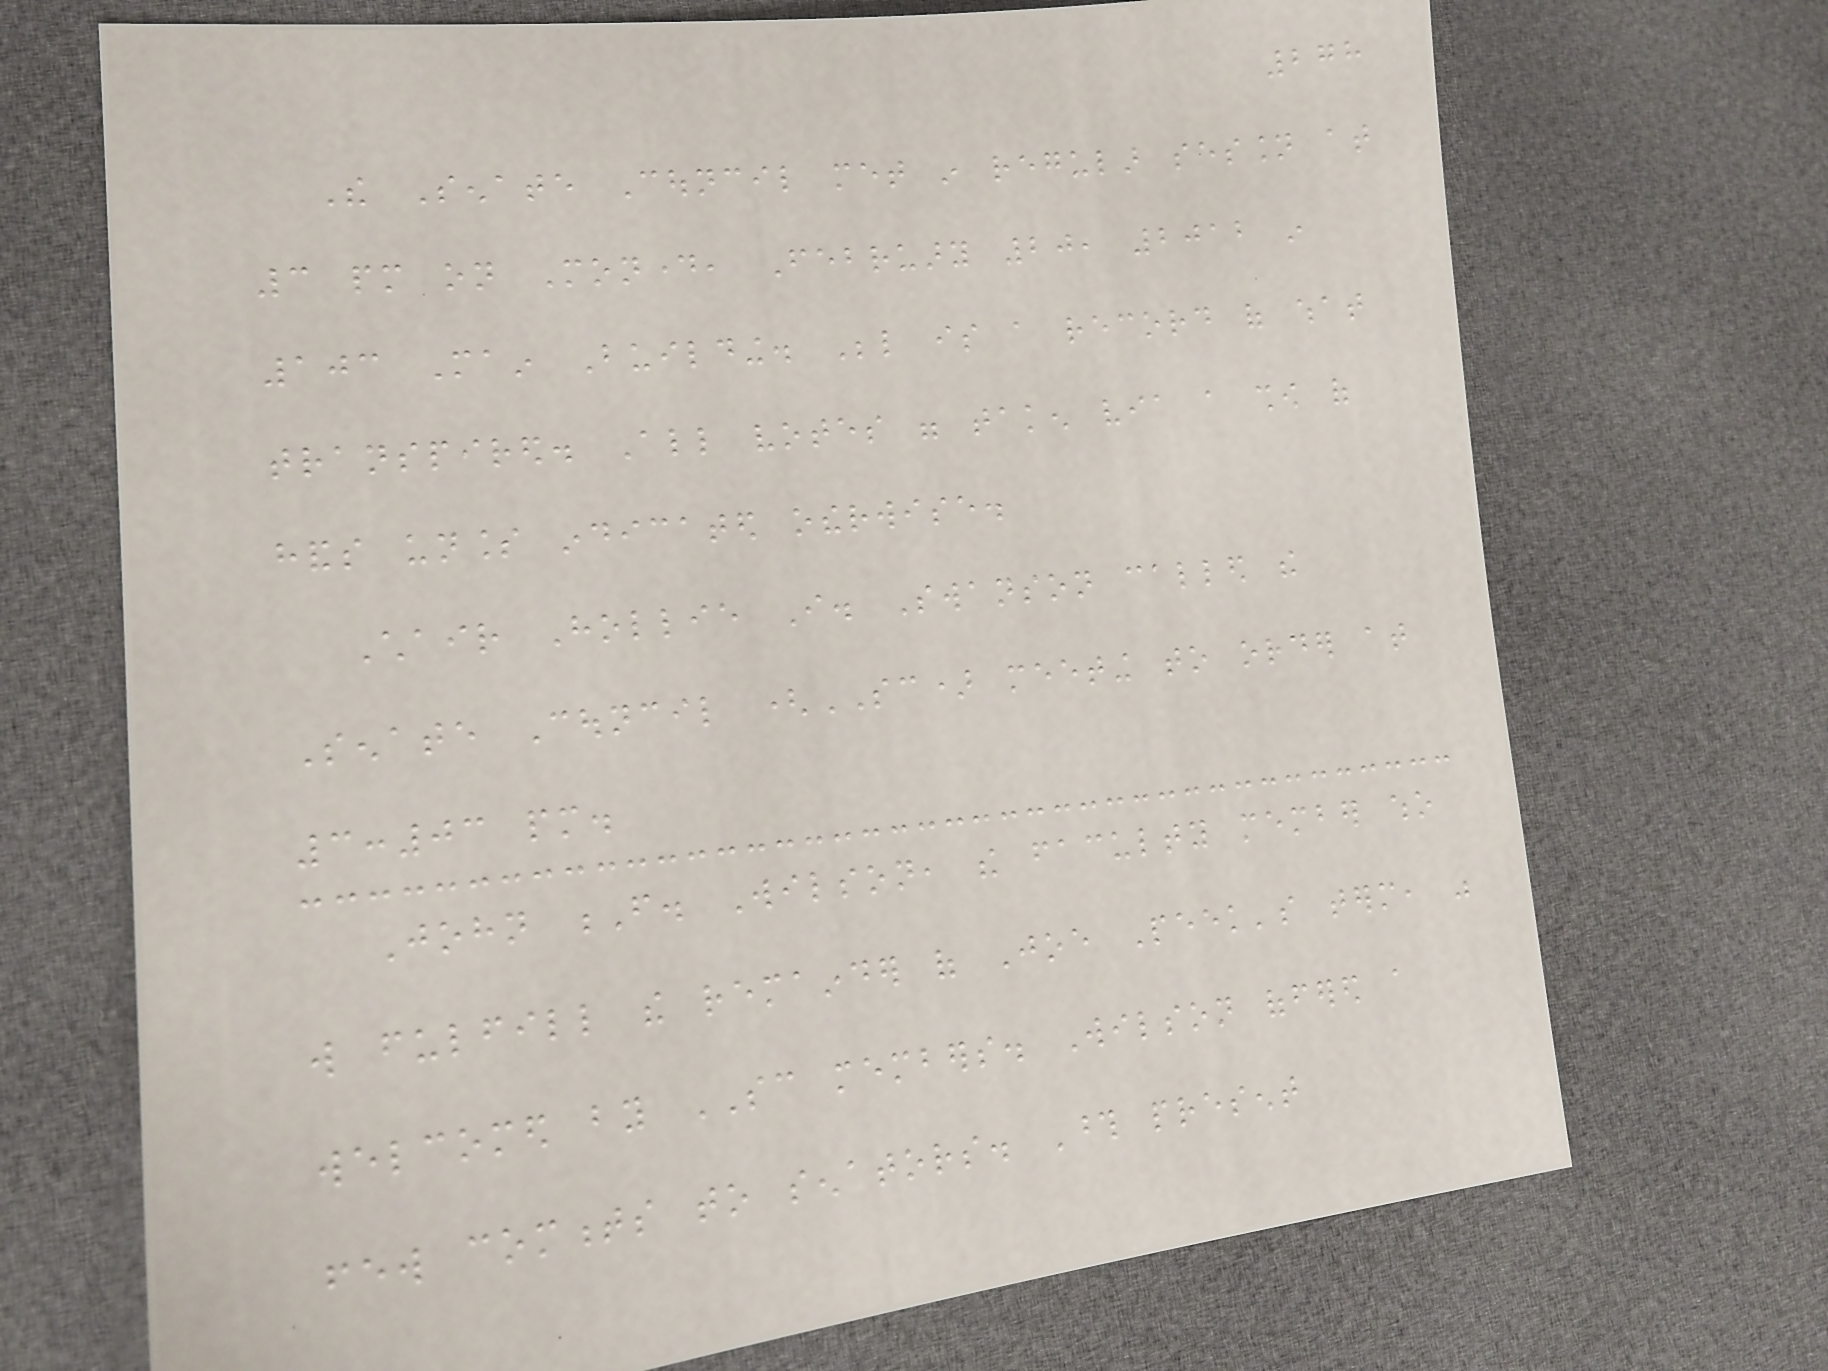278
The Senate Council met in regular session at
3 pm on Monday, February 20, 2012 in
103 Main Building. Below is a record of what
transpired. All votes were taken via a show of
hands unless indicated otherwise.
Chair Hollie I. Swanson called the
Senate Council (SC) meeting to order at
3:03 pm.
John F. Wilson, the faculty member who
will fulfill the remainder of Joe Peek's term, was
welcomed by SC members. Wilson offered a
few comments to senators. Those present
